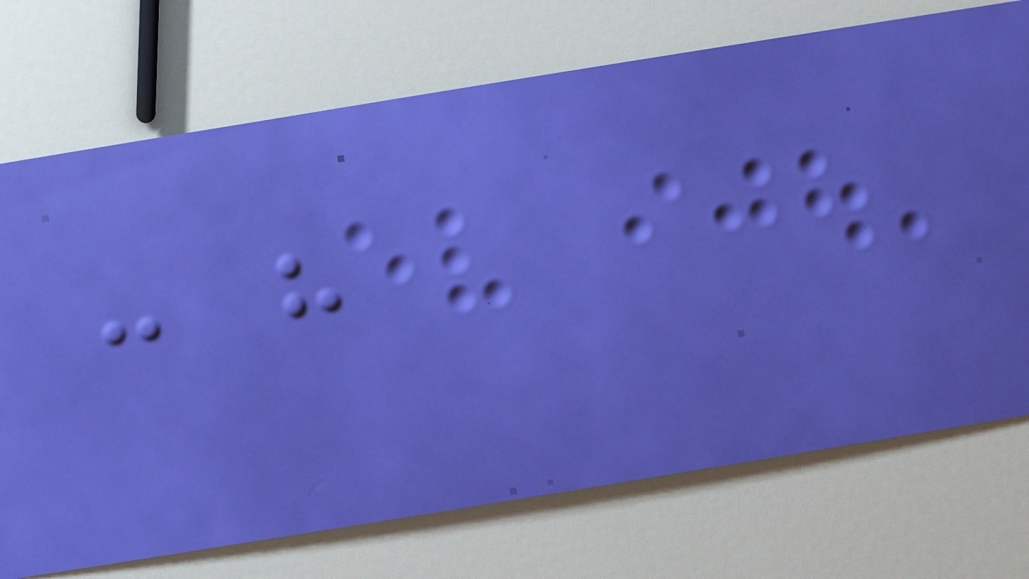- "
